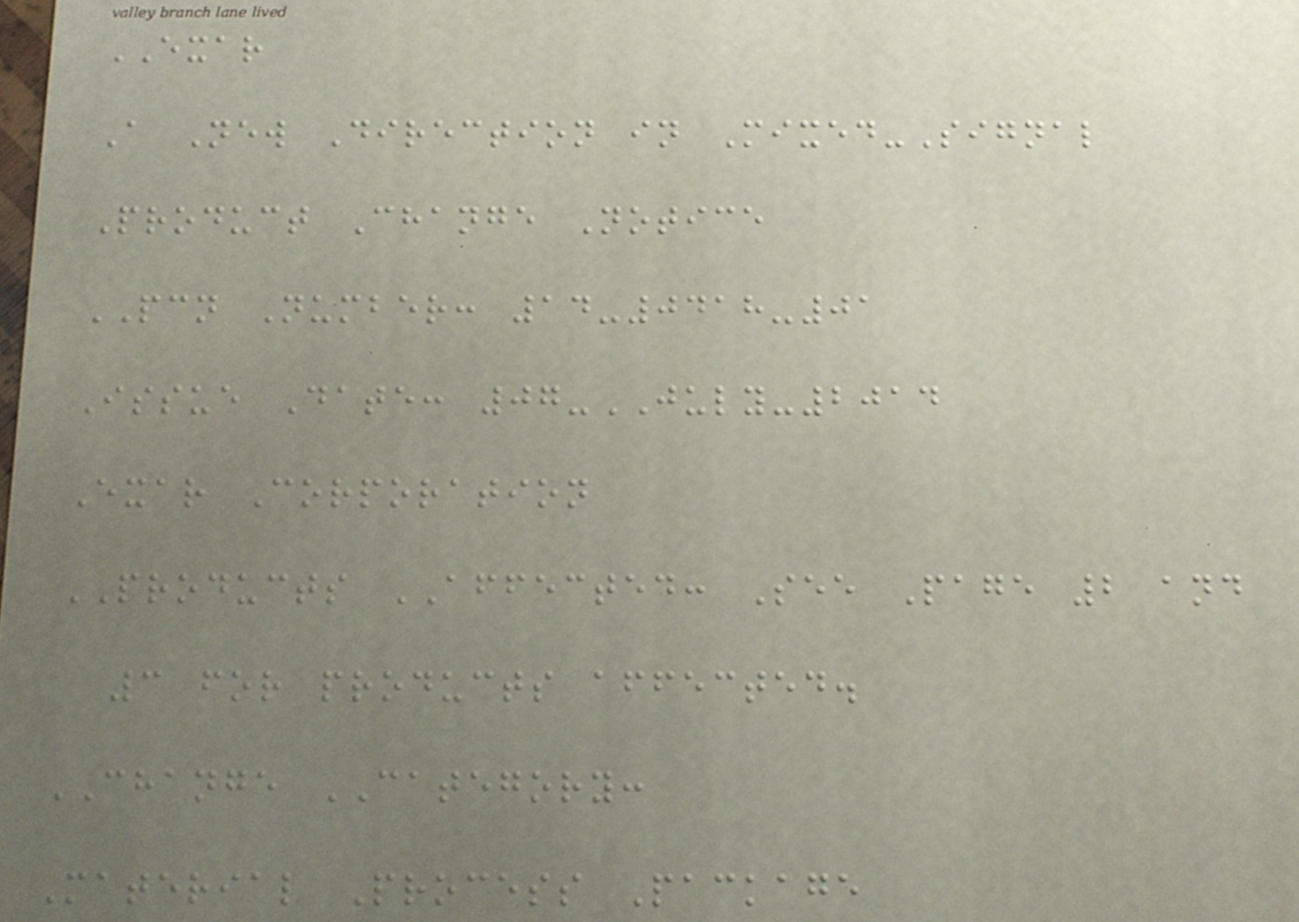EXAR
A New Direction in Mixed-Signal
Product Change Notice
PCN Number: 14-0418-01
Issue Date: 07-JULY-2014
Exar Corporation
PRODUCTS AFFECTED: See Page 2 and
3 for products affected.
CHANGE CATEGORY:
Material Process Package
